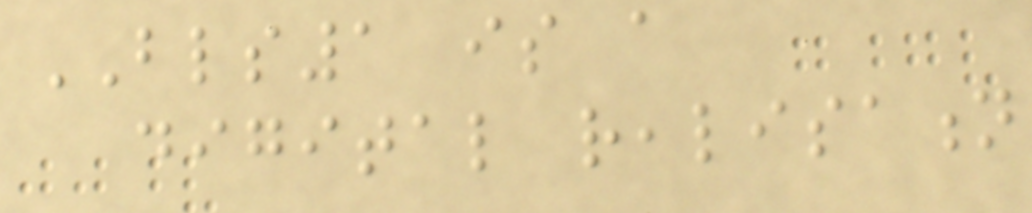BLS1 is a
digital realisation
